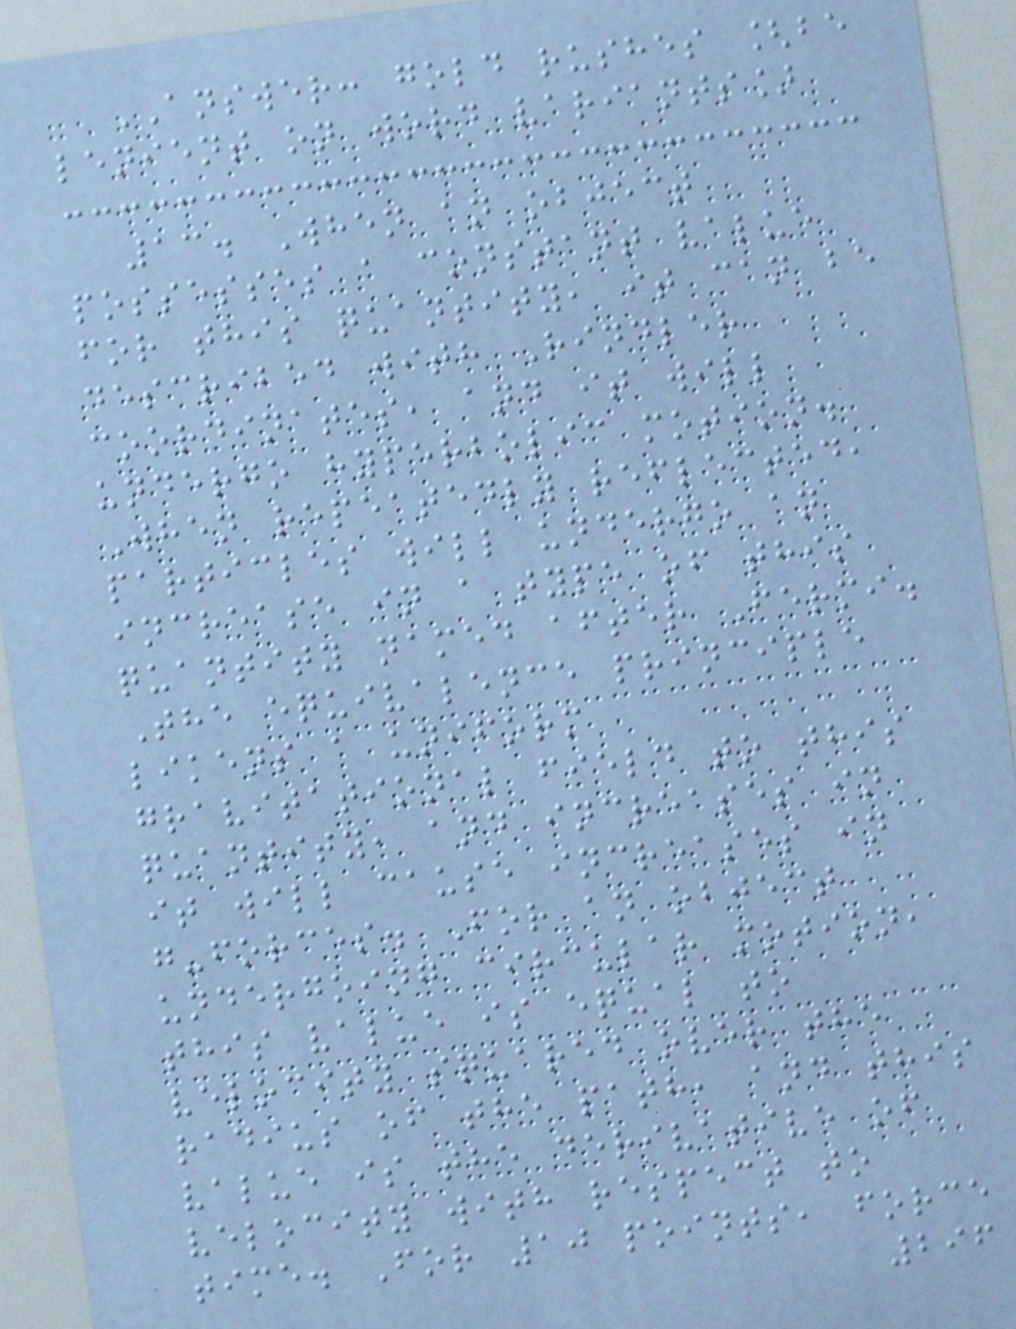ANSWER: gold rushes [be
lenient on word variants]
13. When an object
possesses a constant value
for this quantity, it can be
described with Rindler
coordinates, and it will
undergo hyperbolic motion.
When repeatedly reflected,
particles will undergo an
increase in a type of this
quantity named after Fermi.
The equivalence principle
likens a uniform
gravitational field to this
quantity, and increases in
it will cause increases in
g-forces. For an object
undergoing circular motion,
this value is equal to
velocity squared over the
radius of the path, and this
value is the derivative of
velocity with respect to
time. For 10 points, force
296
